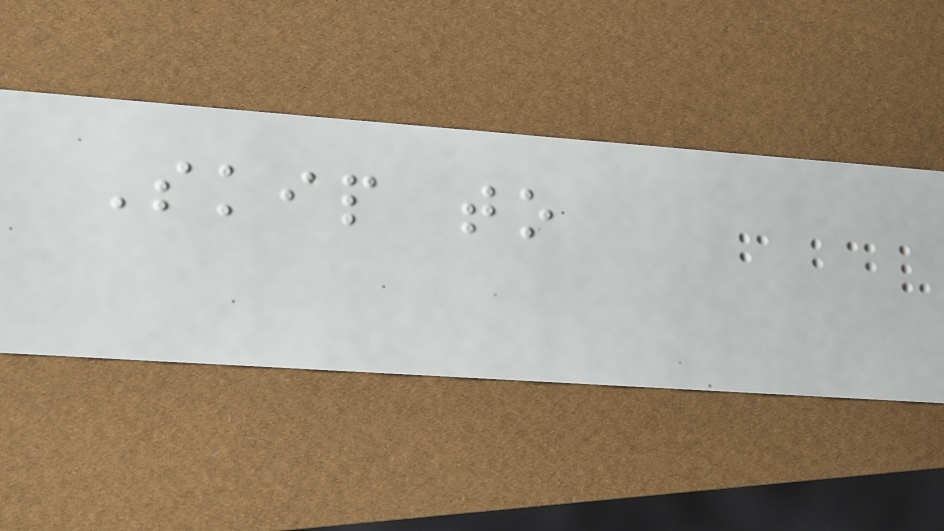Skip to
